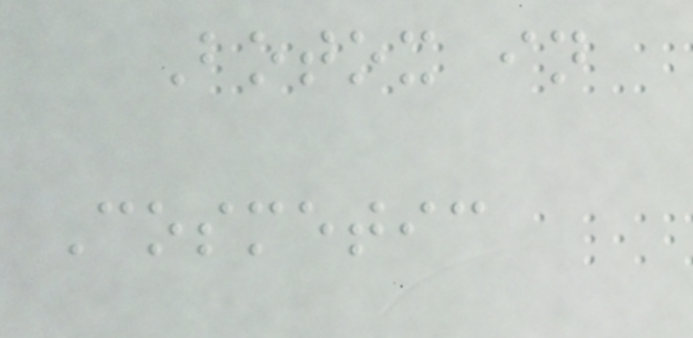Botox in
Cosmetic
